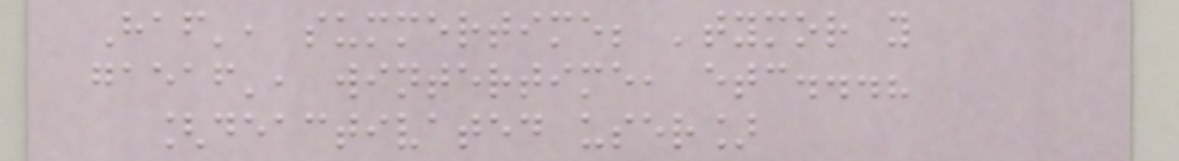Haf', summertime; 'tymor y
gaeaf', wintertime, etc...?
[deactivated user]
